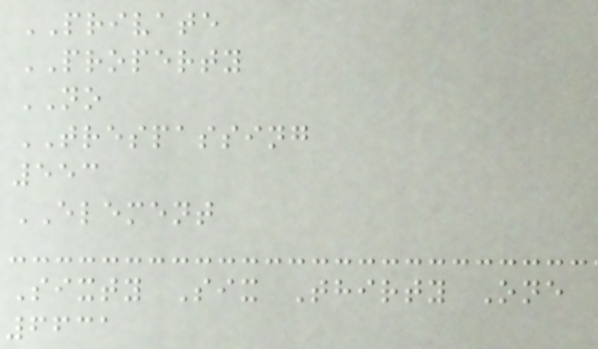PRIVATE
PROPERTY
NO
TRESPASSING
553
ELEMENT
Sixty Six Thirty One
6631
